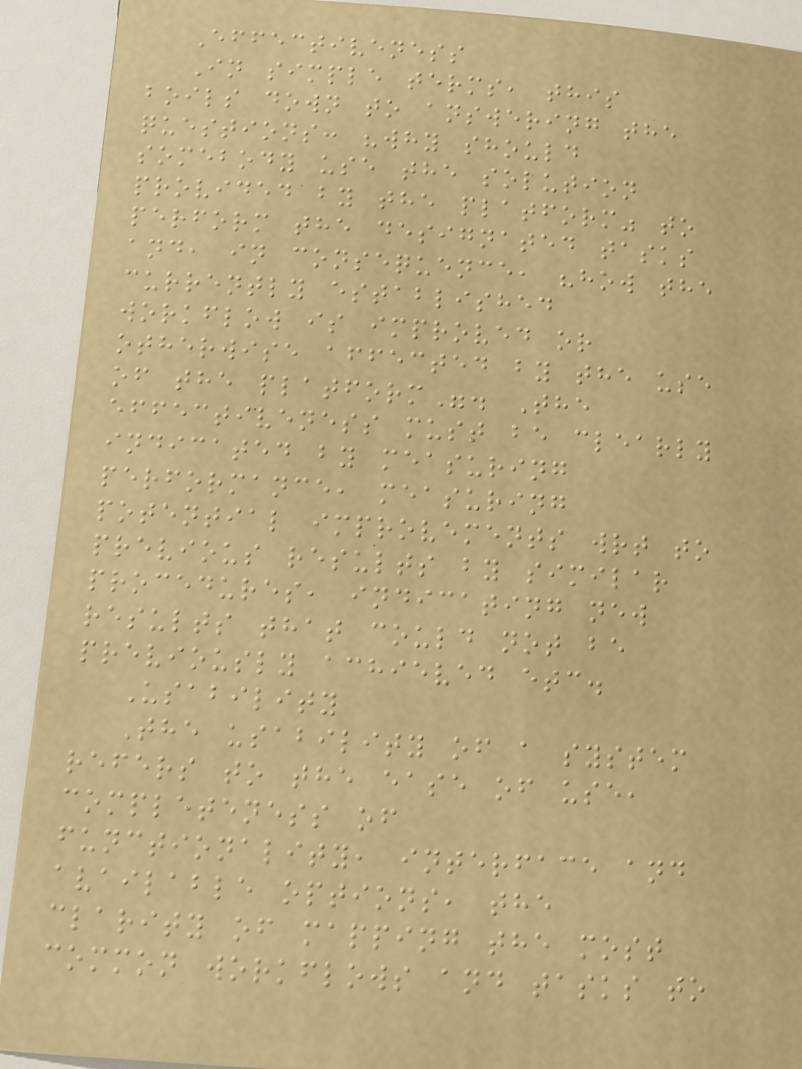Effectiveness
In simple terms, this
boils down to answering the
questions: "why should
somebody use the solution
provided by the platform" to
perform the designated tasks
and, in consequence, "how the
currently established
workflow is improved or
otherwise affected by the use
of the platform". The
effectiveness must be clearly
indicated by measuring
performance, measuring
potential improvements wrt to
previous results by similar
procedures, indicating new
results that could not be
previously achieved etc.
Usability
The usability of a system
refers to the ease of use,
completeness of
functionality, interface and
available options, the
clarity of mapping the most
common workflows and tasks to
